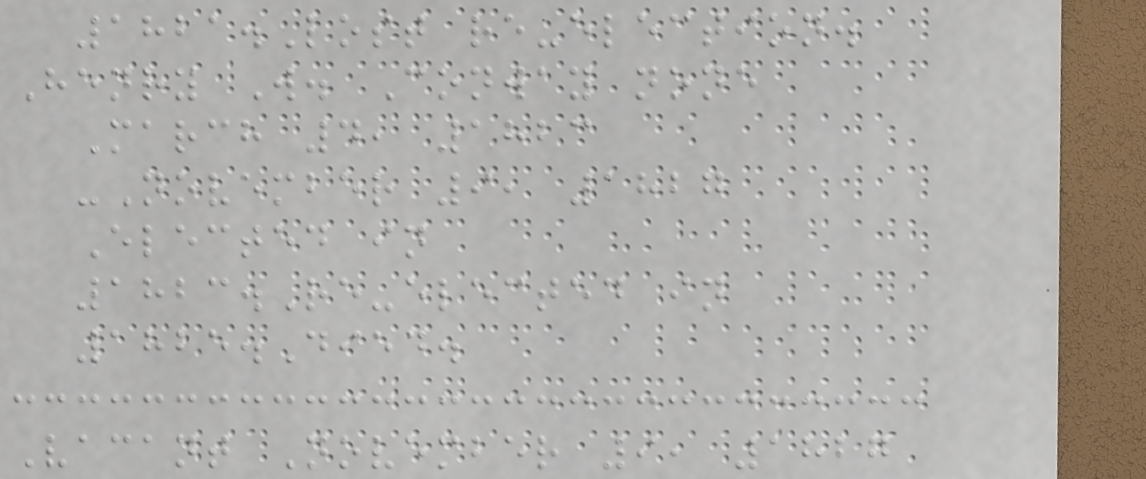1821.Lost re-election.
Henry W. Conway none
March 4, 1823
-November 9, 1827
Elected in
1823.Re-elected in
1825.Died.
Vacant November 9, 1827
